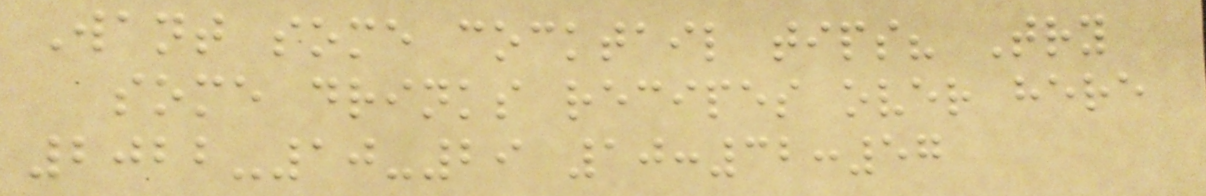Want some cocktail tips? Try
some drinks recipes over here
2022-10-29 10:32:57
